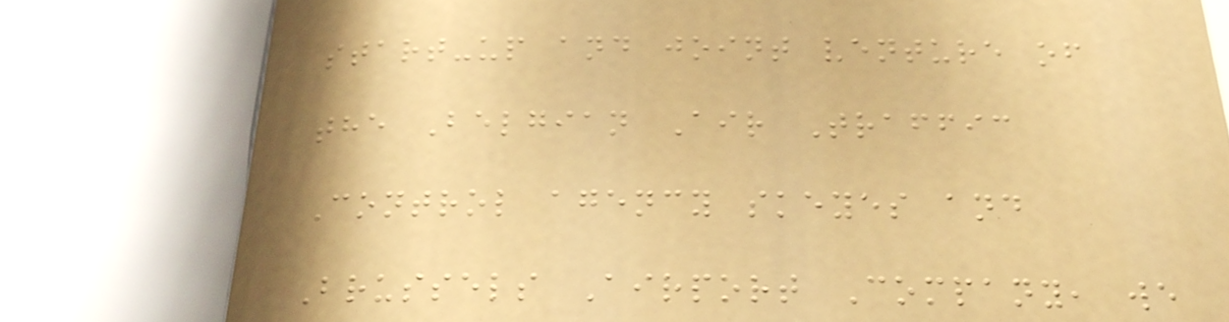start-up and joint venture of
the Belgian Air Traffic
Control agency skeyes and
Brussels Airport Company, we
